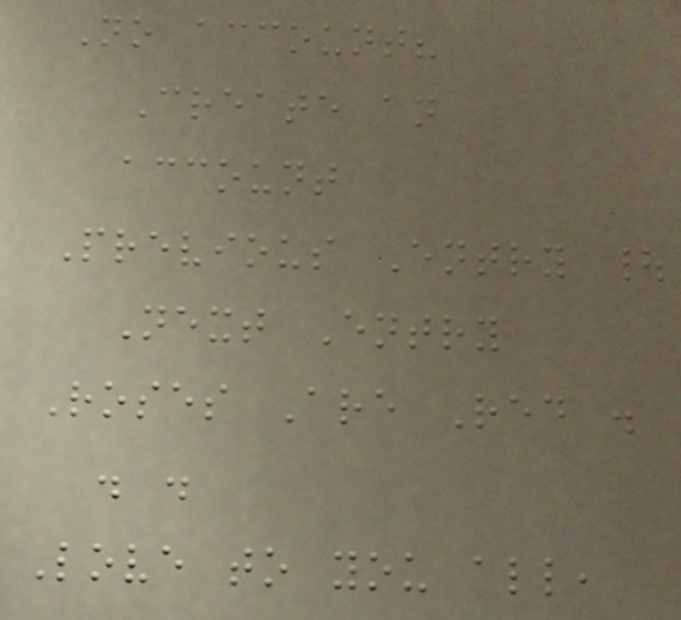No account?
Create an
account
Previous Entry |
Next Entry
Roses Are Red .
. .
Love to you all,
